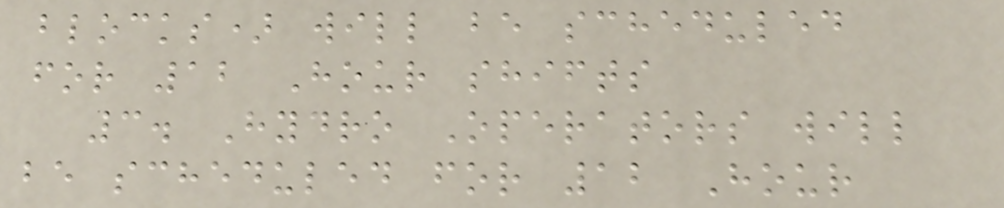blocks) will be scheduled
for 12 Hour shifts
3. Hydro Operators will
be scheduled for 12 Hour
